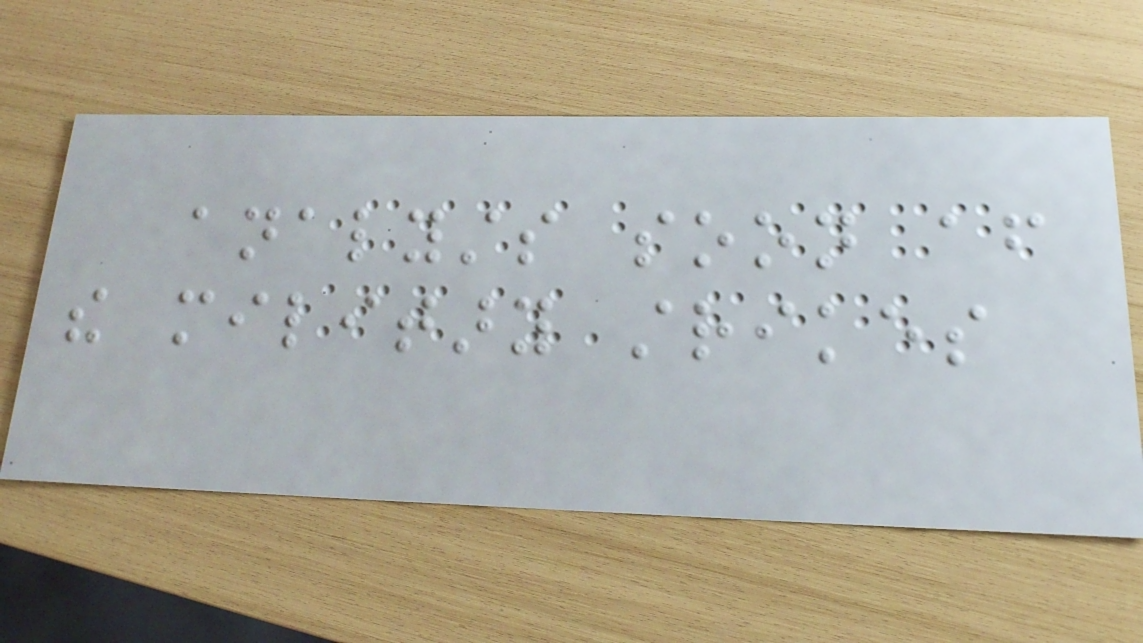analysts soon after
the military strikes
